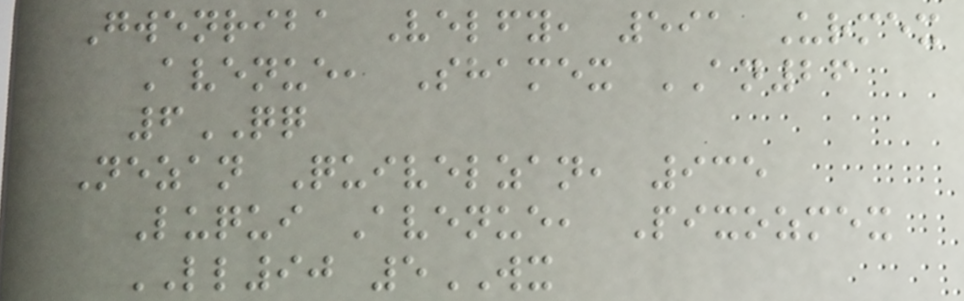Gwenriba Velfy, 591 Urmex
Avenue, Shamex AN26
6QQ
Nezan Quivelzan, 935
Luqui Avenue, Pixozmex
LL90 5WX
